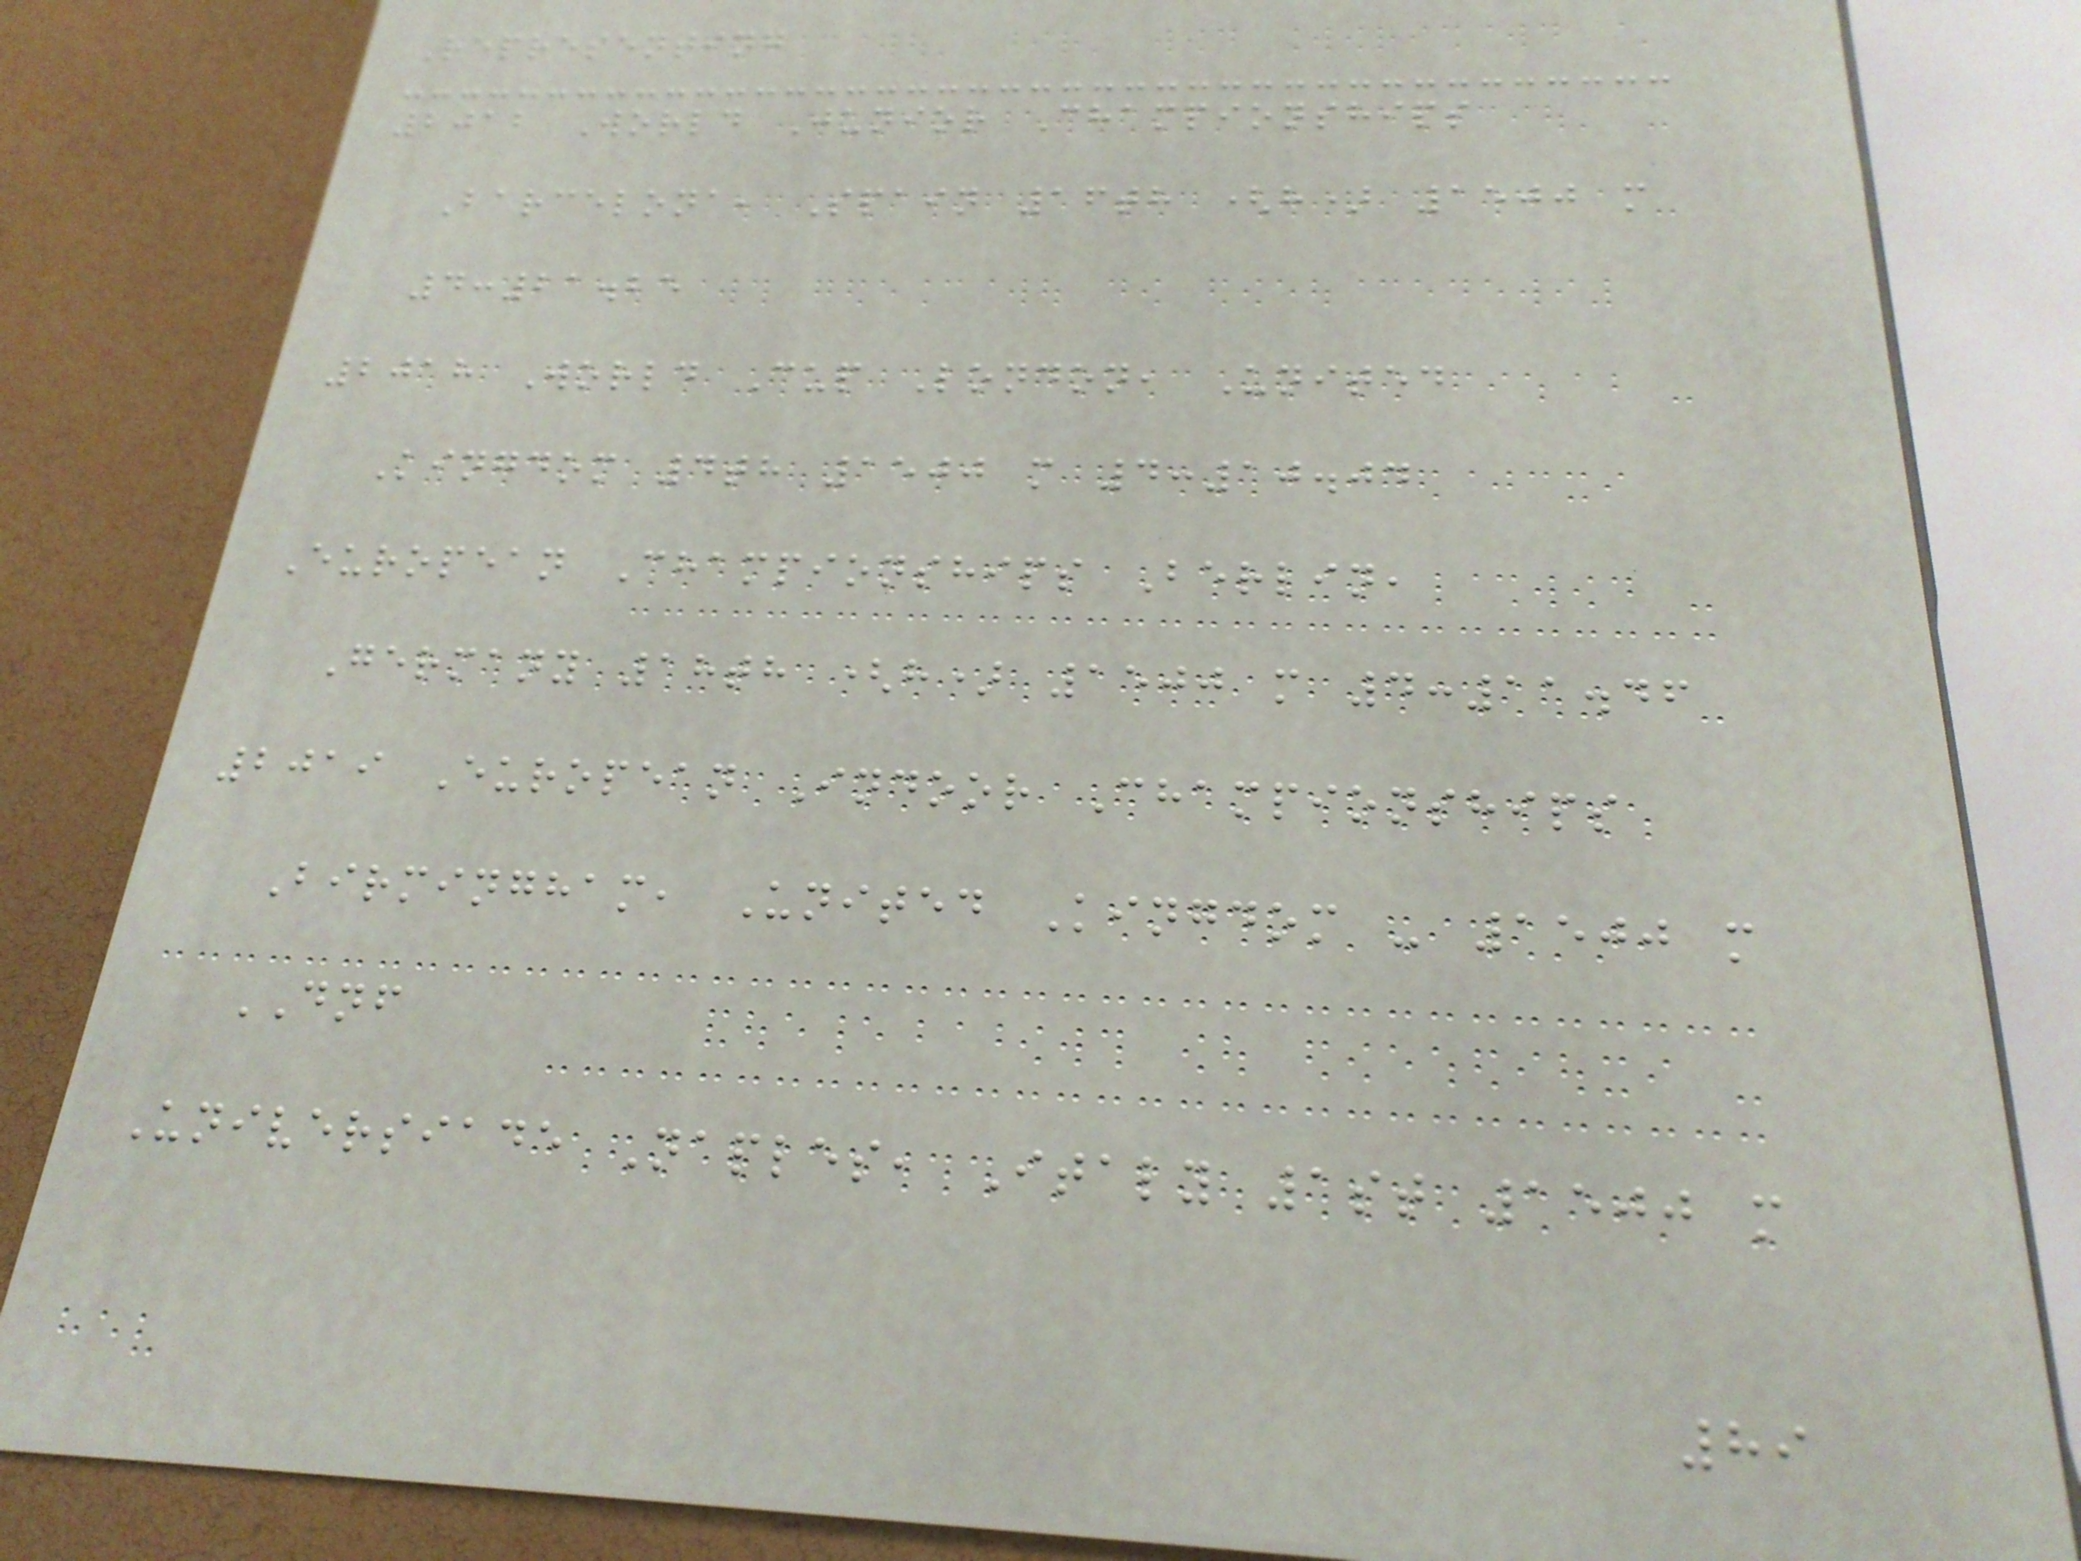Representing
2012 World Junior Championships
Barcelona, Spain 16th (h) 1500 m
4:21.25
2018 World Cup London, United
Kingdom 4th 1500 m 4:10.04
European Championships Berlin,
Germany 18th (h) 1500 m 4:11.46
2019 European Indoor Championships
Birmingham, United Kingdom - 1500 m
DNF
Universiade Naples, Italy 1st 1500 m
89
